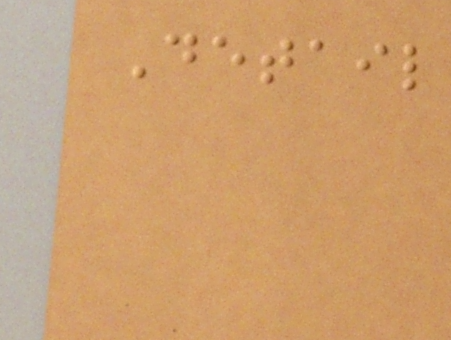Detail
